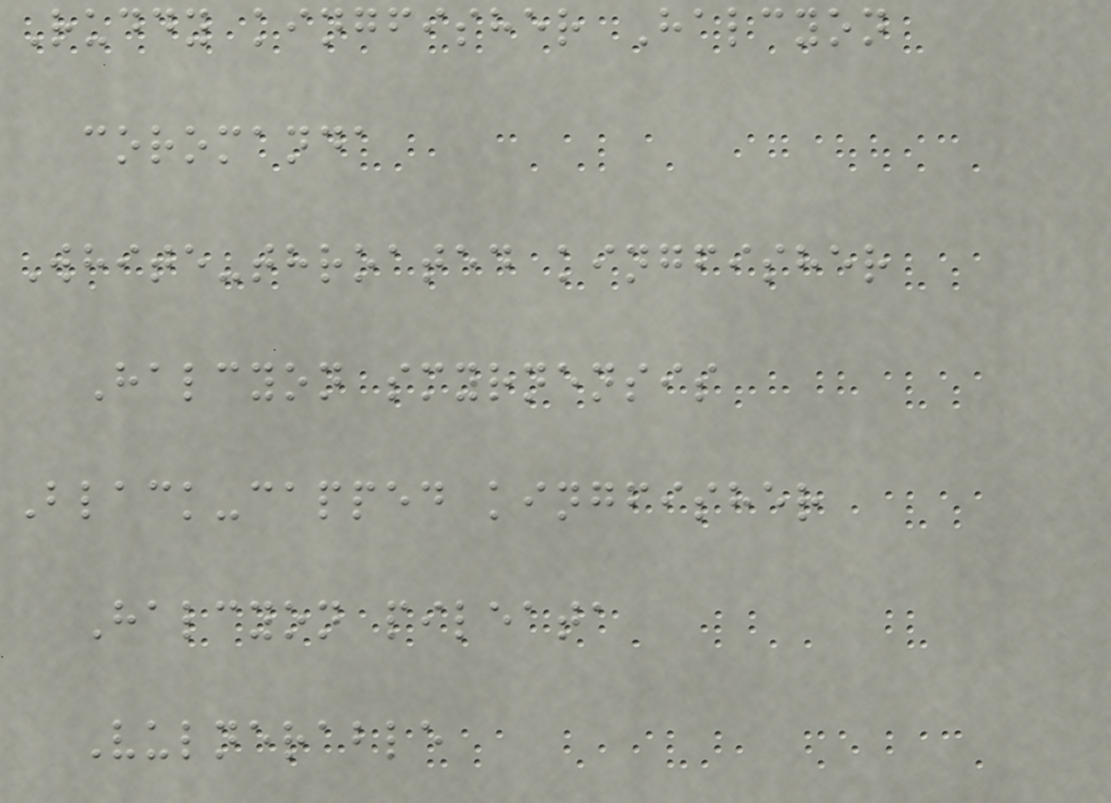Ruddy kingfisher Halcyon
coromanda
White-throated kingfisher
Halcyon smyrnensis
Black-capped kingfisher
Halcyon pileata
Vulnerable
